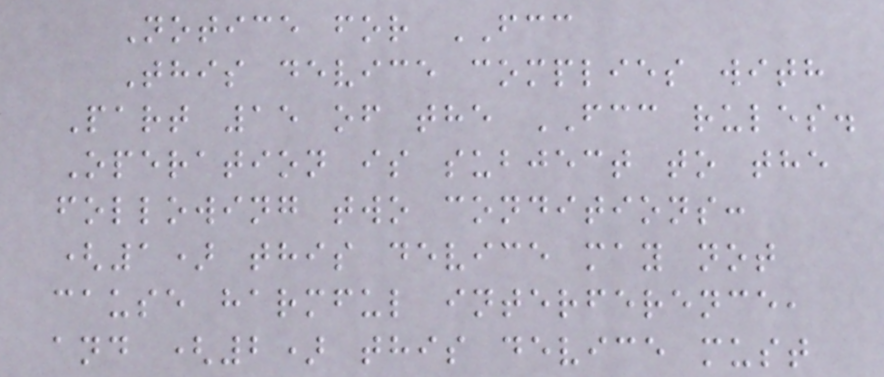Notice for FCC
This device complies with
Part 15 of the FCC rules.
Operation is subject to the
following two conditions:
(1) this device may not
cause harmful interference,
and (2) this device must
